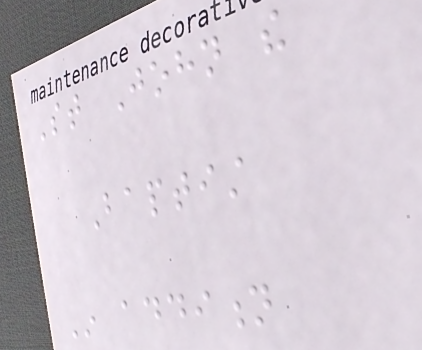St John the
Baptist
In addition
